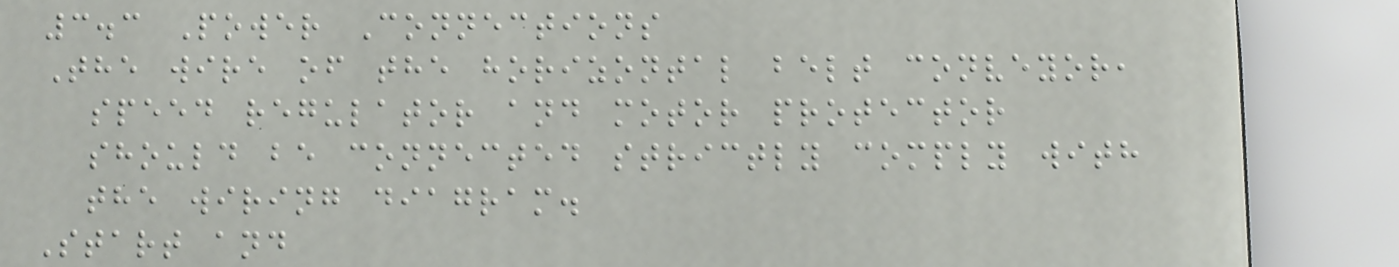3.3 Power Connections
The wire of the horizontal belt conveyor,
speed regulator and motor protector
should be connected strictly comply with
the wiring diagram.
Start and
